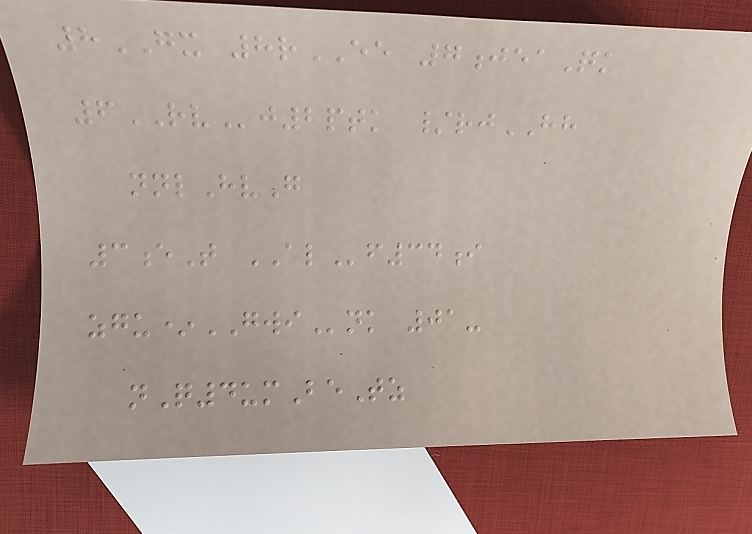8GX 8rEE 7jeaQk
6RVj2ptk /rjHH
nnlHvG
3eT ALf34i
zgu*GWInk 01-
nQ4umBeTz
